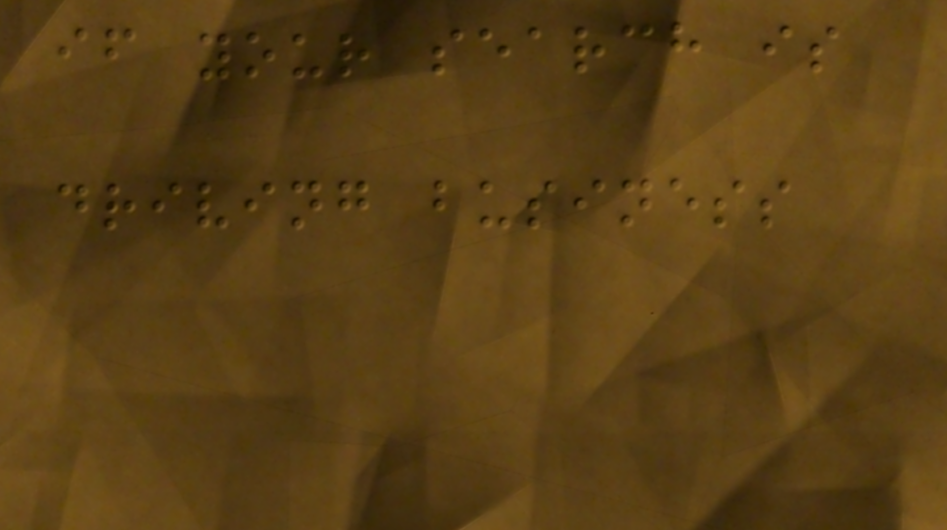if your search is
driving business
